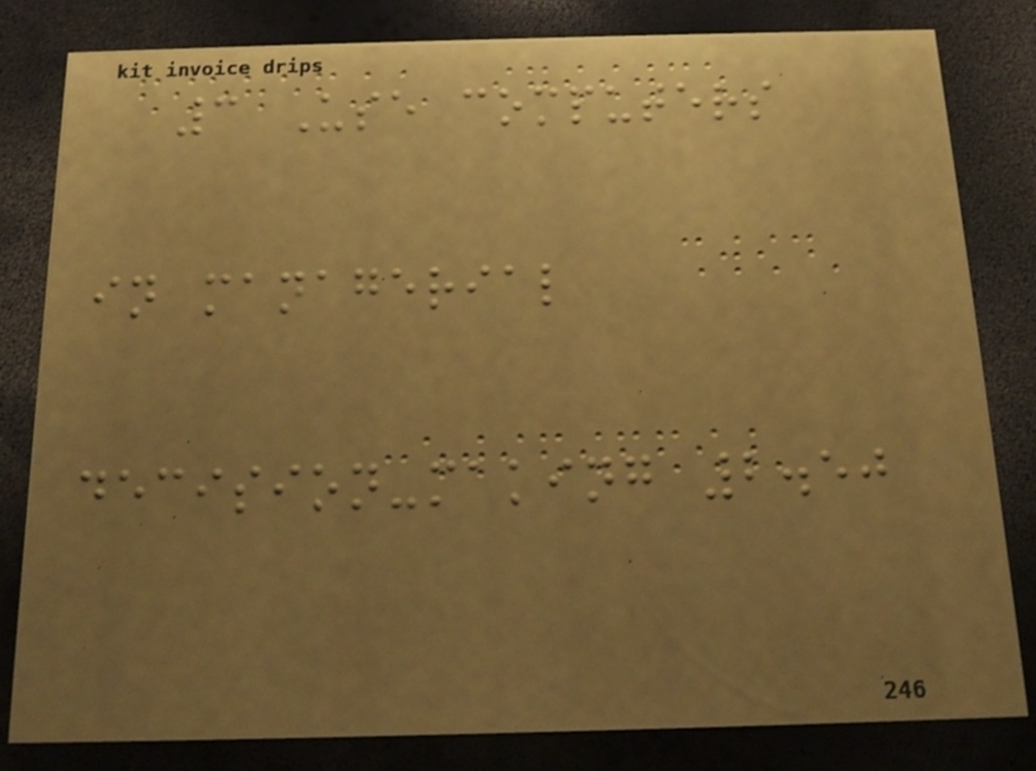3 Use computers
in managerial
decision-making 2.50
